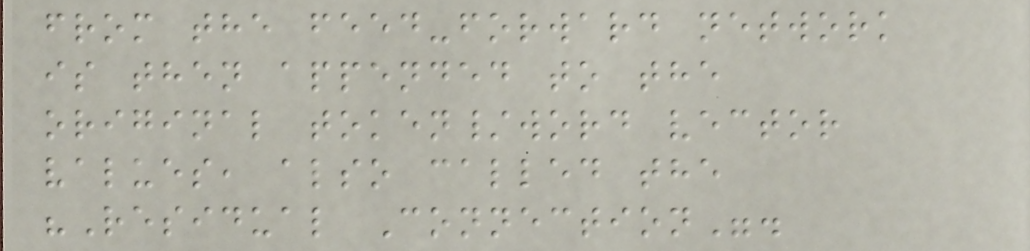from the feed-forward network
is then appended to the
original token/word vector
values, also called the
"Residual Connection".
